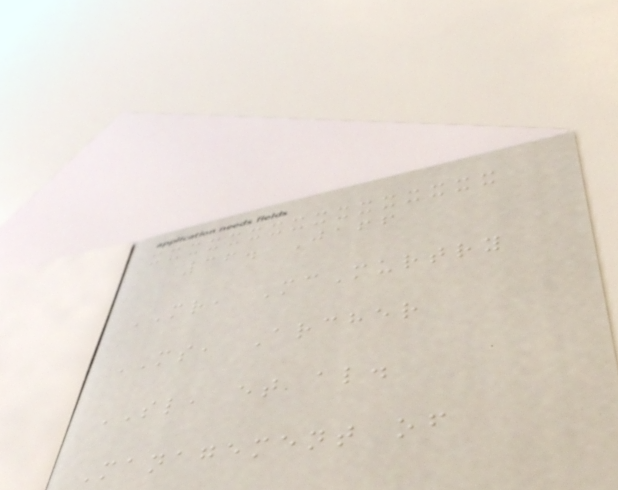36. Jaff
MR, McMurtry
MS, Archer
SL, et al.
Management of
